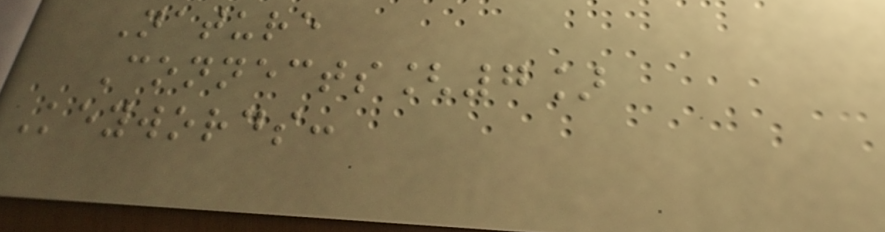Nature
Connects[7]
Keywords:
